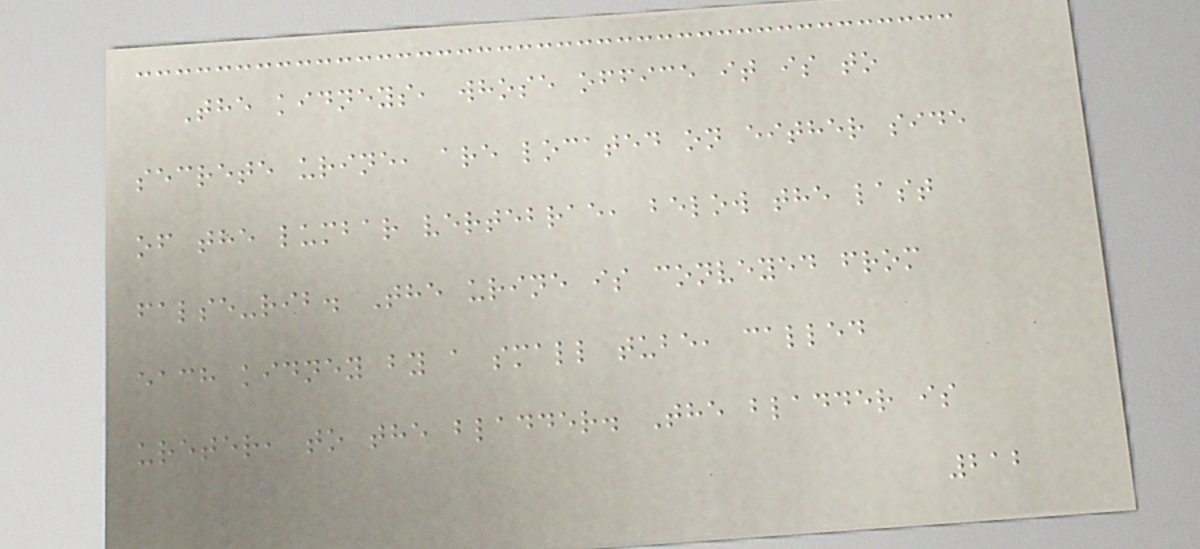The kidneys, whose office it is to
secrete urine, are located on either side
of the lumbar vertebrae, below the last
false-rib. The urine is conveyed from
each kidney by a small tube, called
ureter, to the bladder. The bladder is
212
